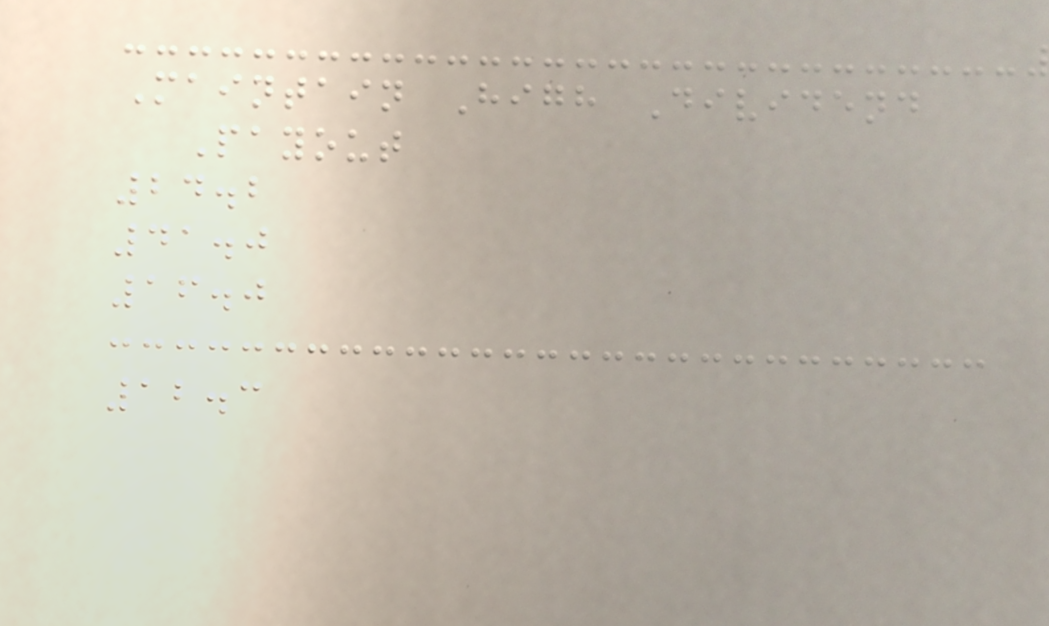Maintain High Dividend
Payout
24.2
41.0
16.0
12.3
